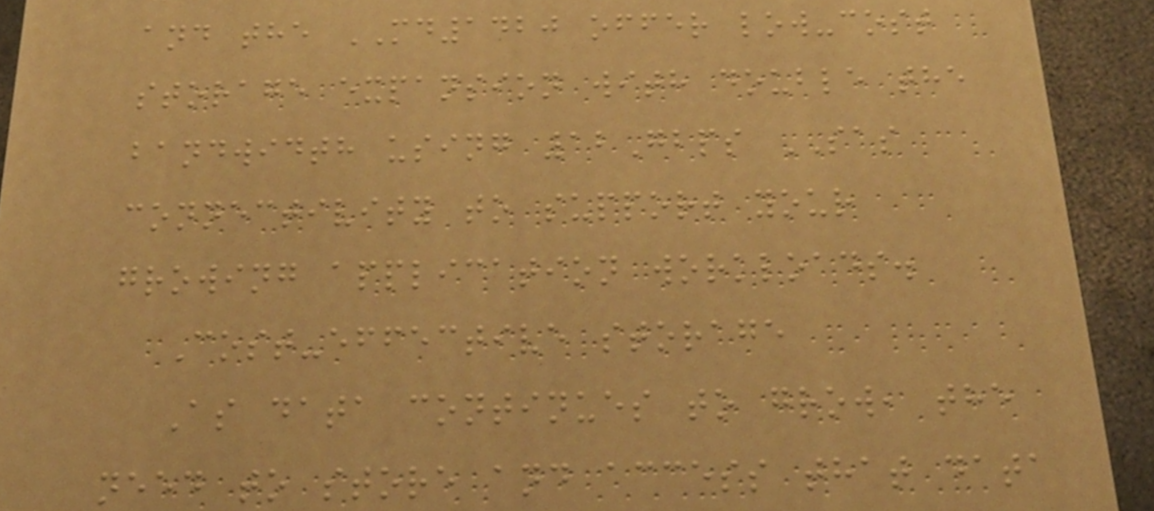and the MD1420 offer low-cost
storage expansion with double the
bandwidth using 12Gbps SAS
connectivity to support your
growing application workloads.
Cost-effective storage
As data continues to grow, the
need to store and access that data
